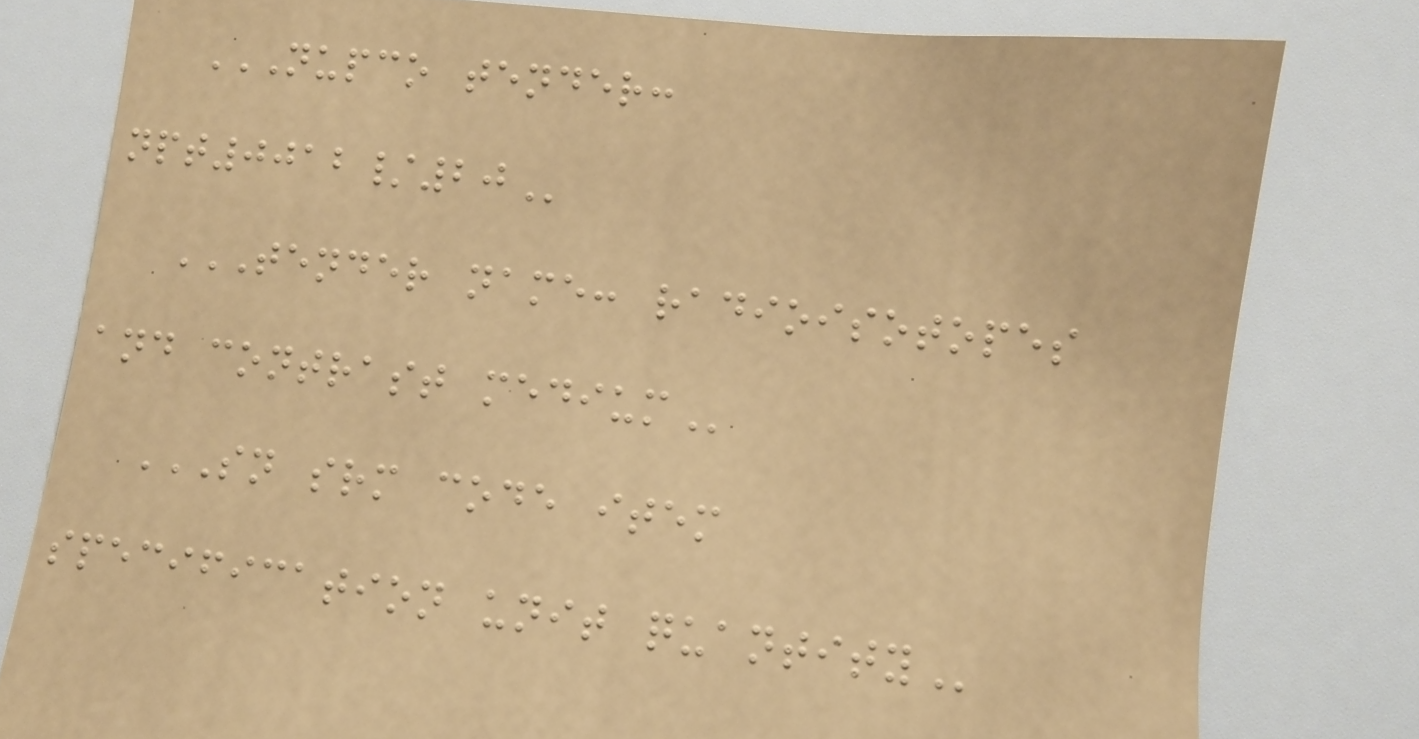NUPCO TENDER:
NPT0012/20
TENDER NAME: RADIOISOTOPES
AND CONTRAST MEDIUM
SN SRM CODE ITEM
SPECIFICATION UNIT QUANTITY
